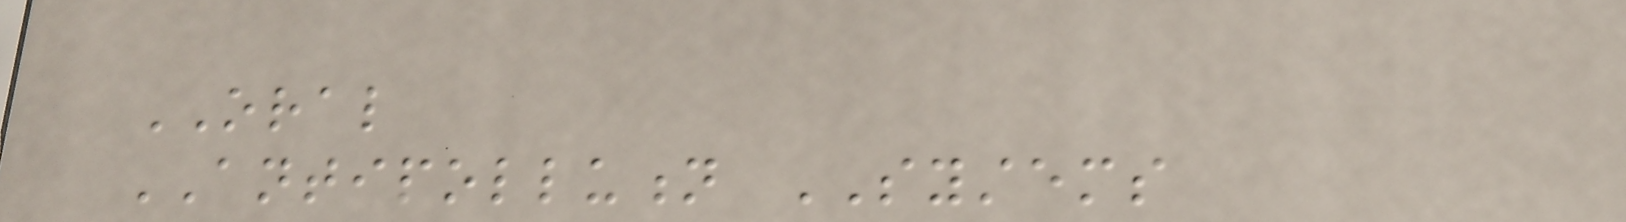ORAL
ANTIPOLLUTION SYSTEMS
